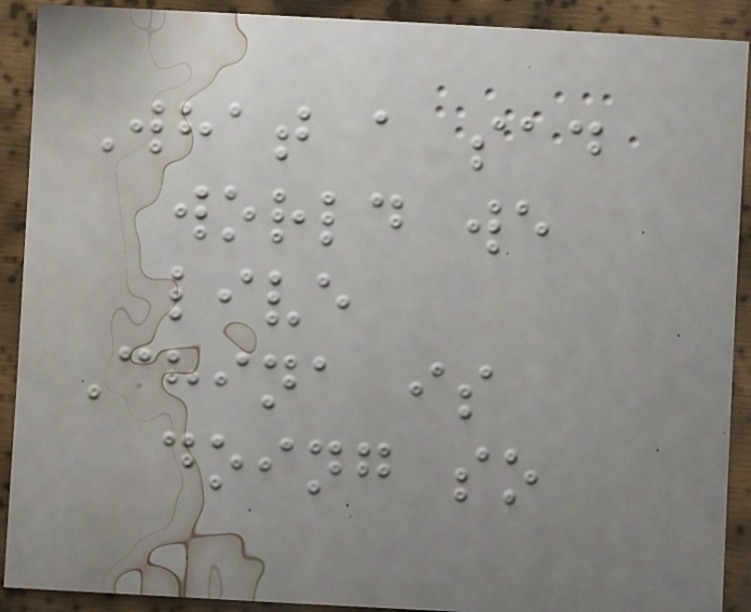What a sad
world we
live
China is
doing so
